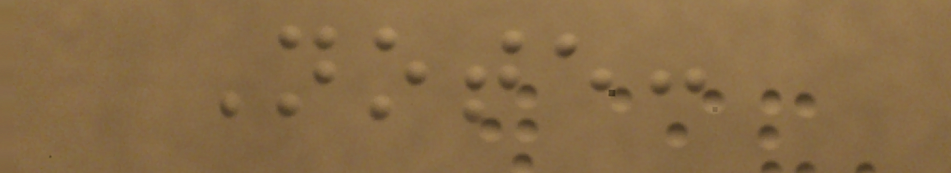Note:
